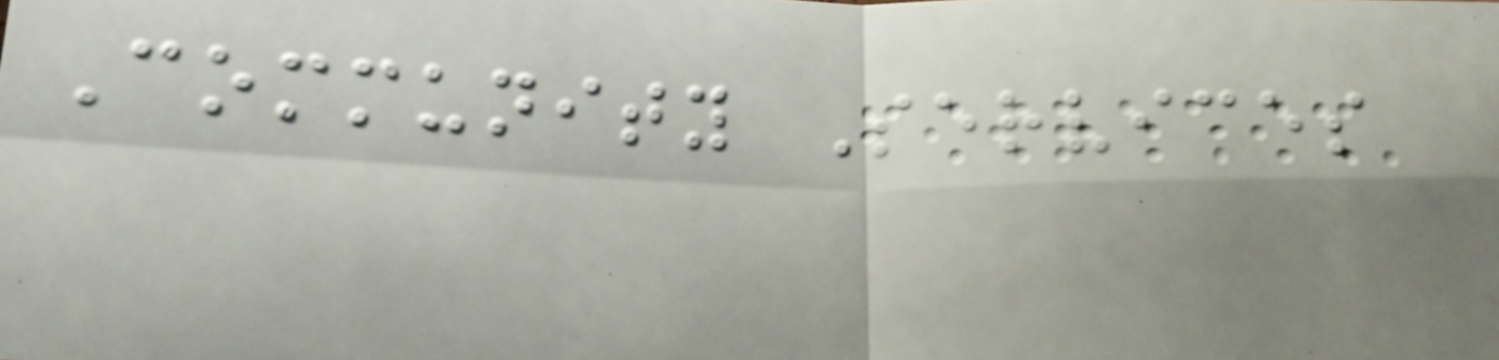Community Services
